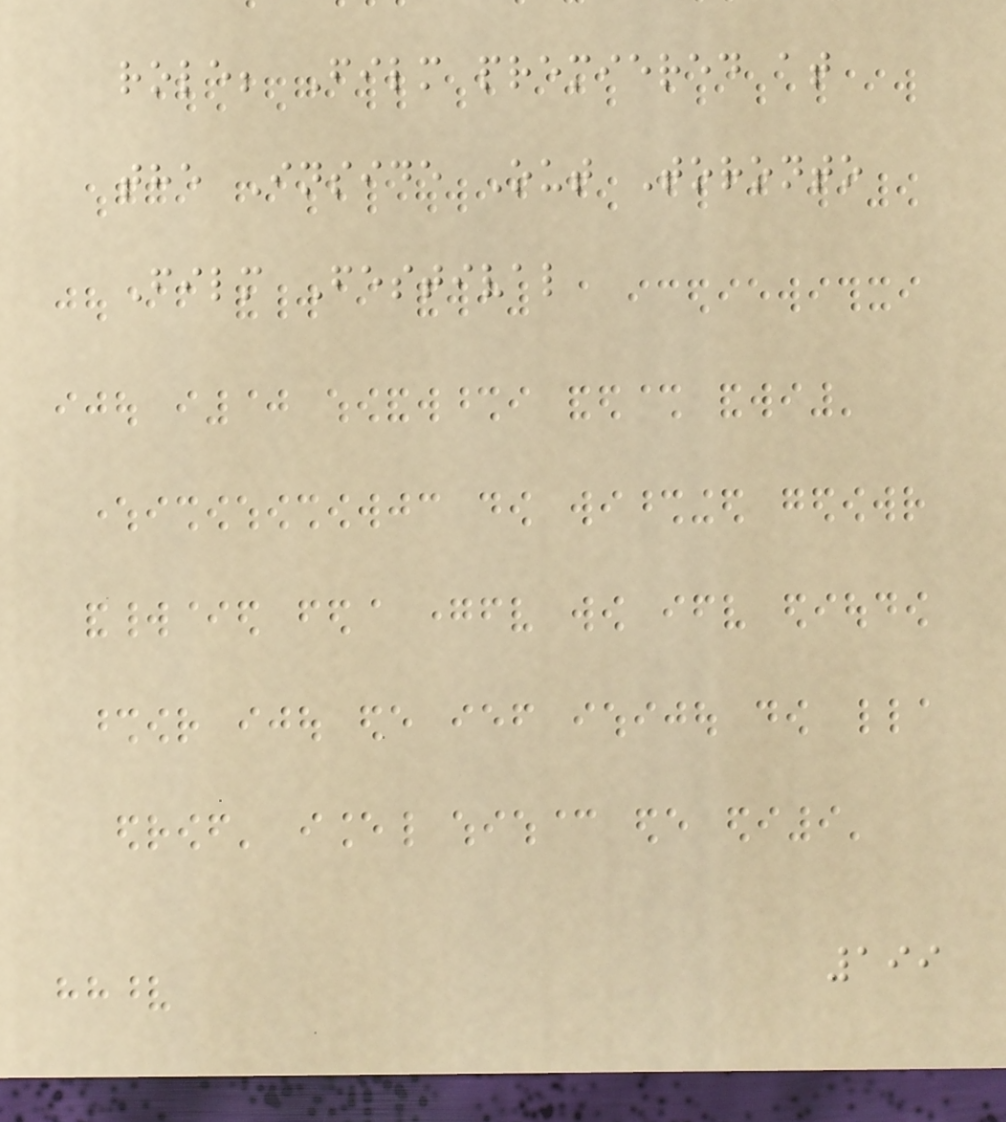role; Film premiered at
the Inside Out Toronto
Film Festival
199
